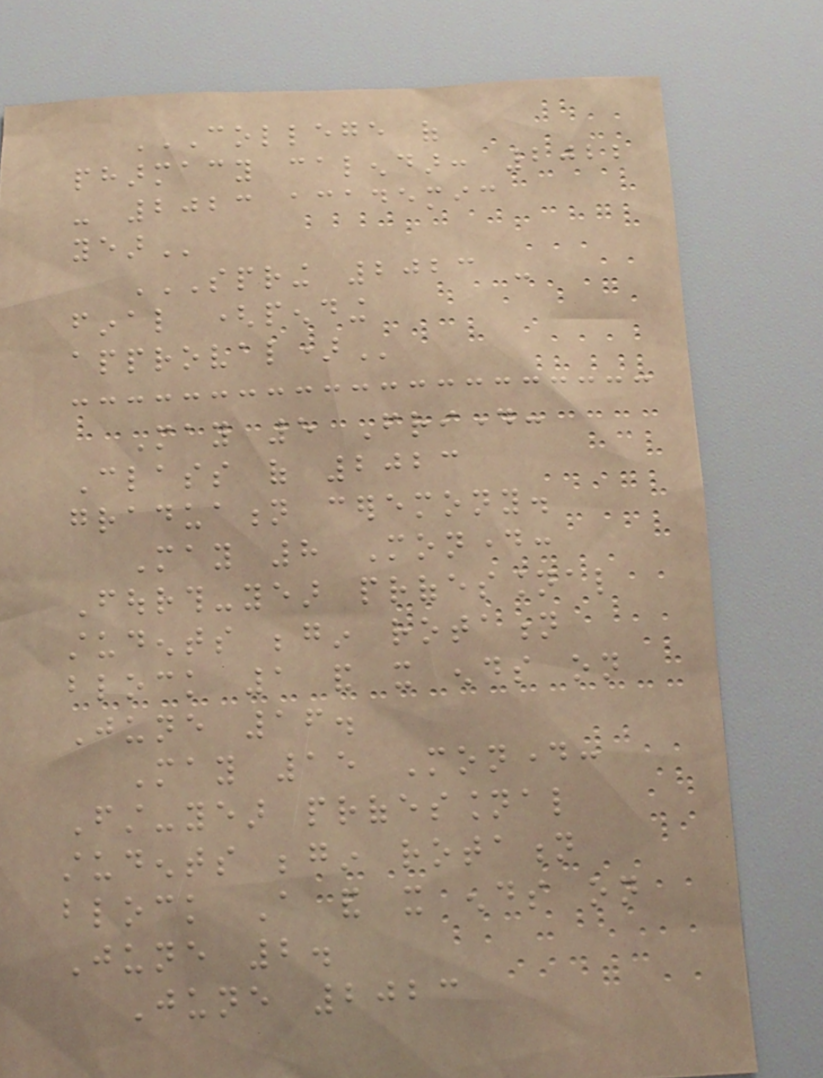COLLEGE OF
PHARMACY CALENDAR: 2022
- 2023 ACADEMIC
YEAR
SPRING 2023 -
FINAL (PENDING
APPROVAL)
May 5 Friday:
Class of 2023
graduation ceremony.
May 8 Monday:
Fourth-year professional
students begin rotation
block 1 and it ends on
June 16.
May 15 Monday:
First-year professional
students begin rotation
block A and it ends on
June 2.
June 2023
